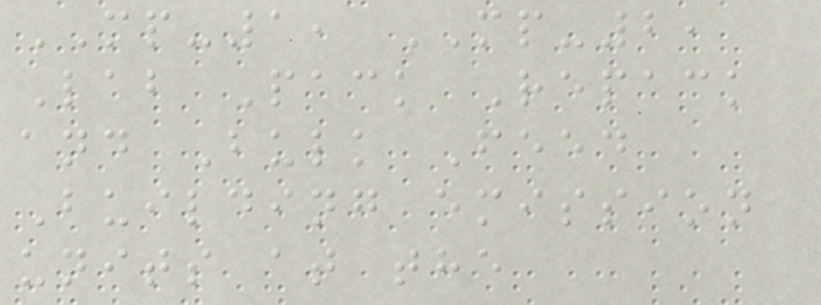MP-1, MP-2,
Lab Pack Repack
and Bulk Feed
Building emission
units at the
